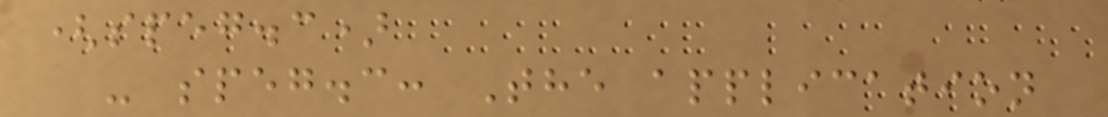(speg.c)
- speg.c: The application
